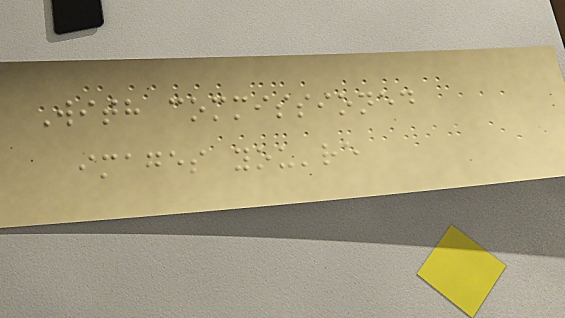With commissioned
images you're
